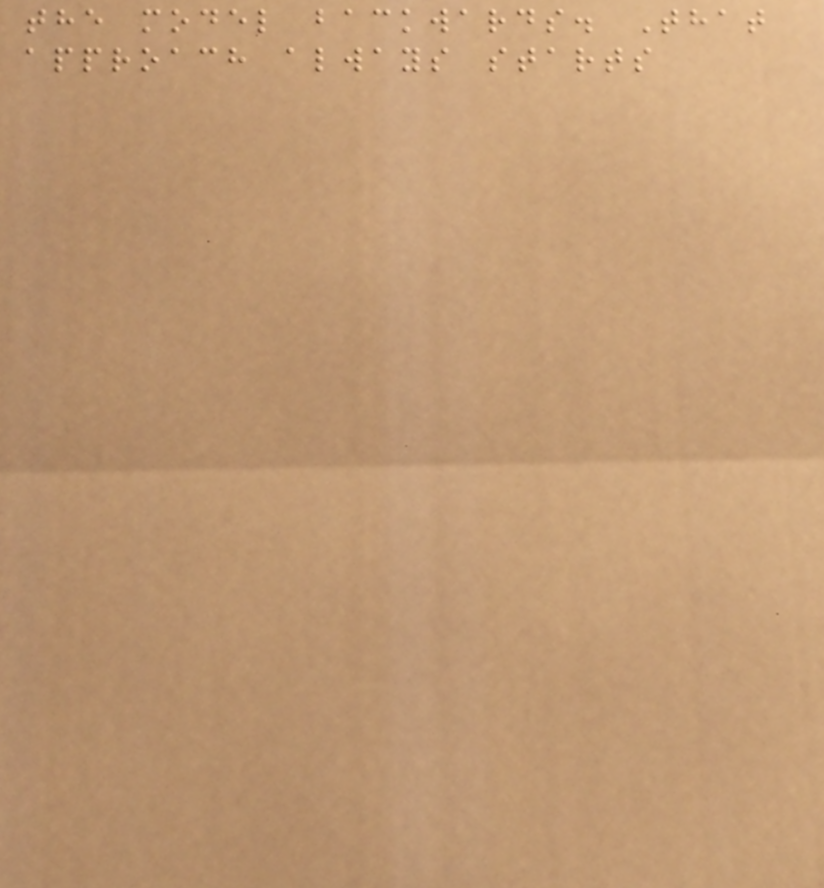the model backwards. That
approach always starts
